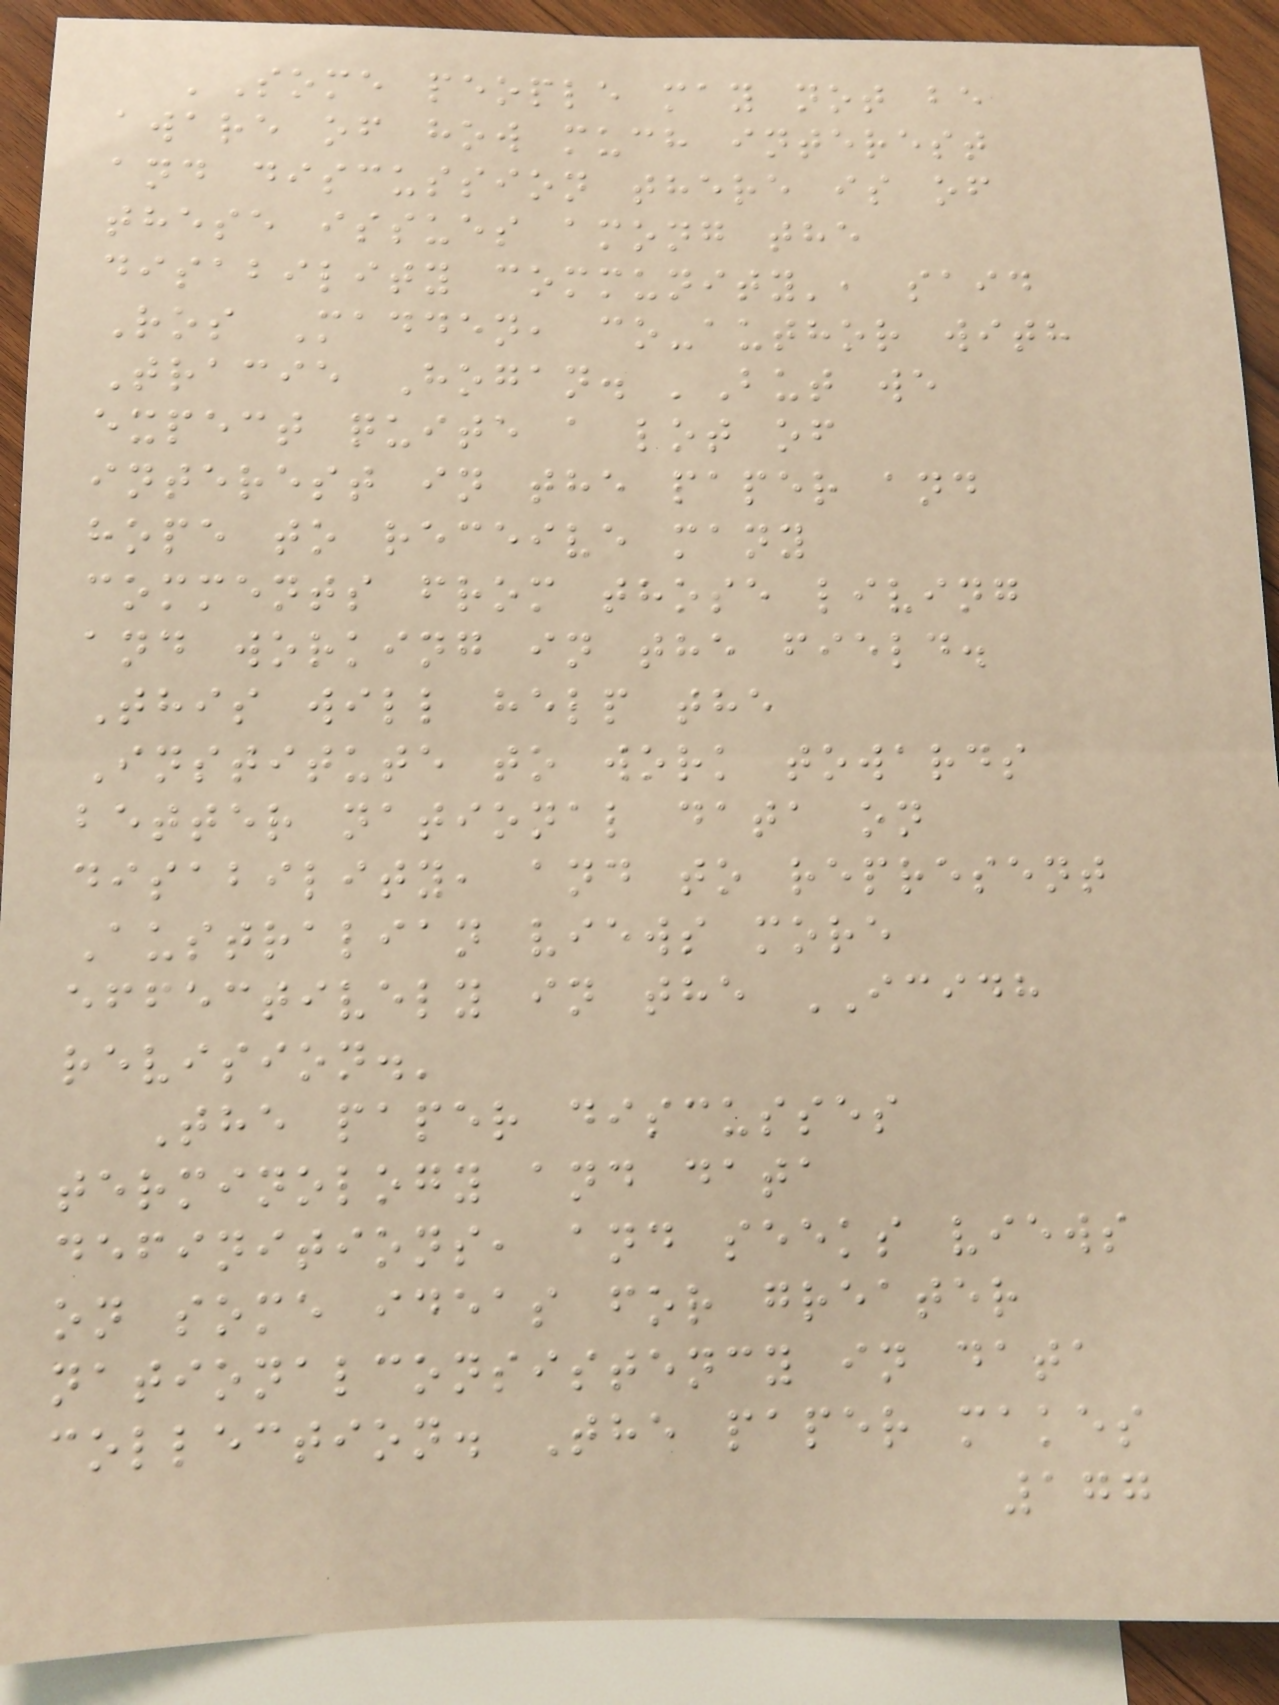'Some people may not be
aware of how much interest
and discussion there is of
these issues among the
disability community', said
Ros Madden, co-author with
Tracie Hogan. 'But we
expect quite a lot of
interest in the paper and
hope to receive many
comments from those living
and working in the field.
This will help the
Institute to work towards
better national data on
disability, and to represent
Australian views more
effectively in the ICIDH
revision.'
The paper discusses
terminology and data
definitions, and seeks views
on some ideas for greater
nationalconsistency in data
collection. The paper makes
177
